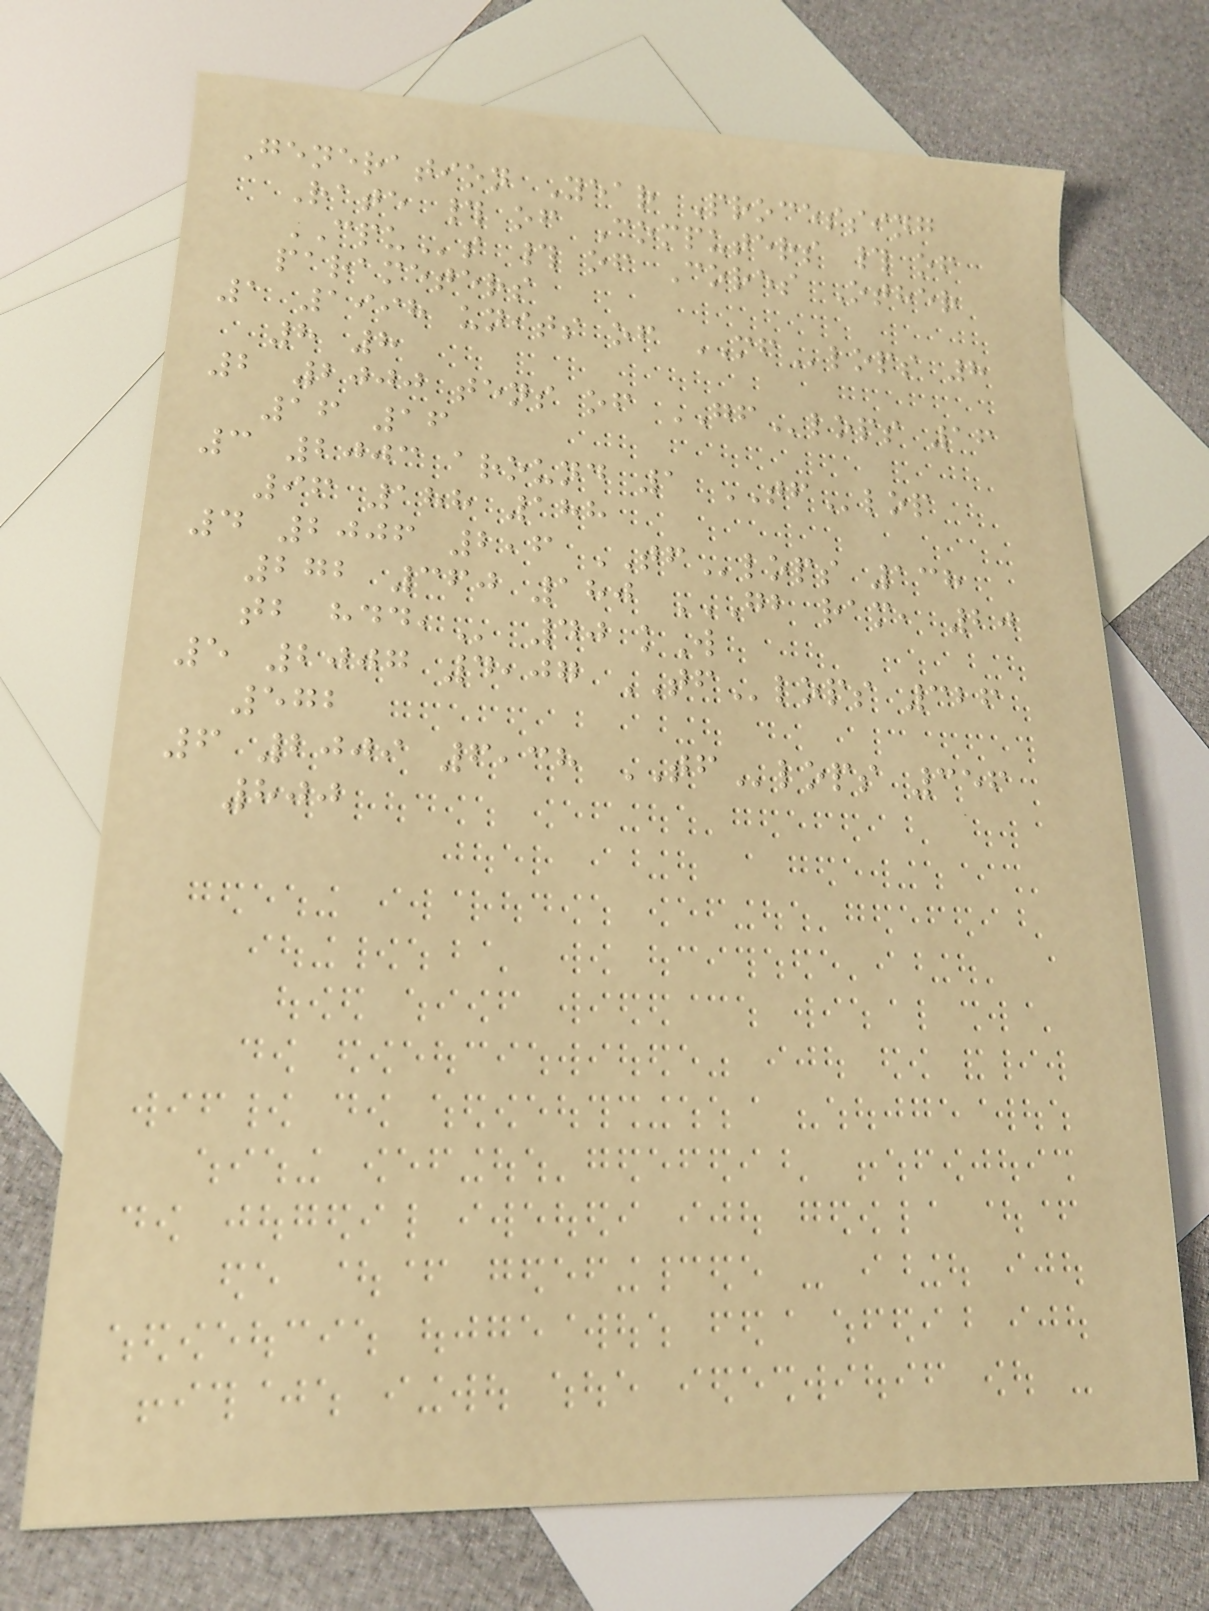Generation Year Processing
Rate # of Computers # of
CPUs # of Cores Other
parameters
1 1998 units of MFlops 8
8 8
2 2000 tens of GFlops 16
16 16
3 2003 around 1 TFlop
96 188 188
4 2006 2,6 TFlops 138
272 360 180 GB RAM, 20
TB HDD, 40 kW
5 2007 4,07 TFlops 326
572
6 2009 6,38 TFlops 356
800
